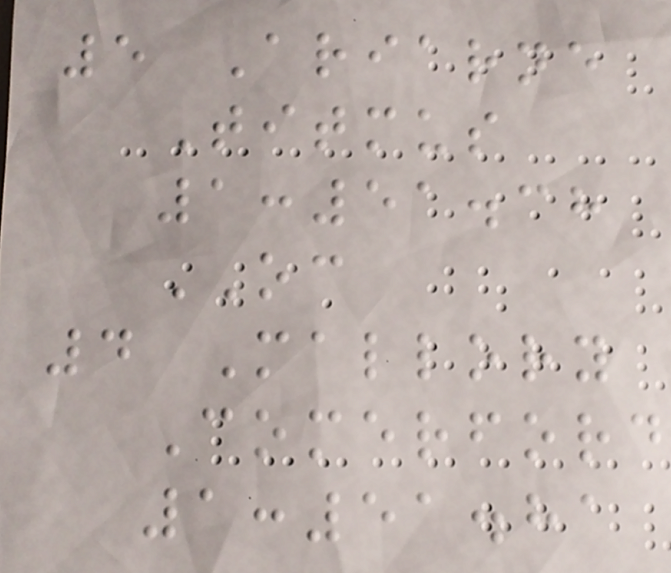5 Ariarne
Titmus
1:51.38
OC
4 Mallory
Comerford
1:51.81
